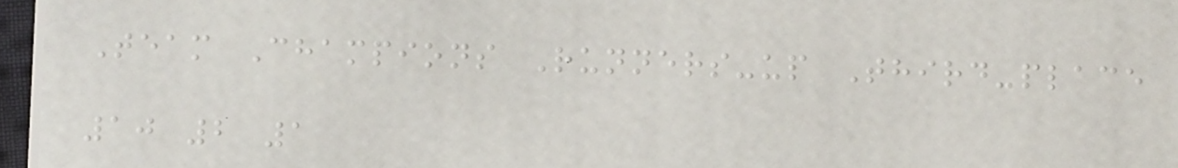Team Champions Runners-up Third-place
10 2 1
